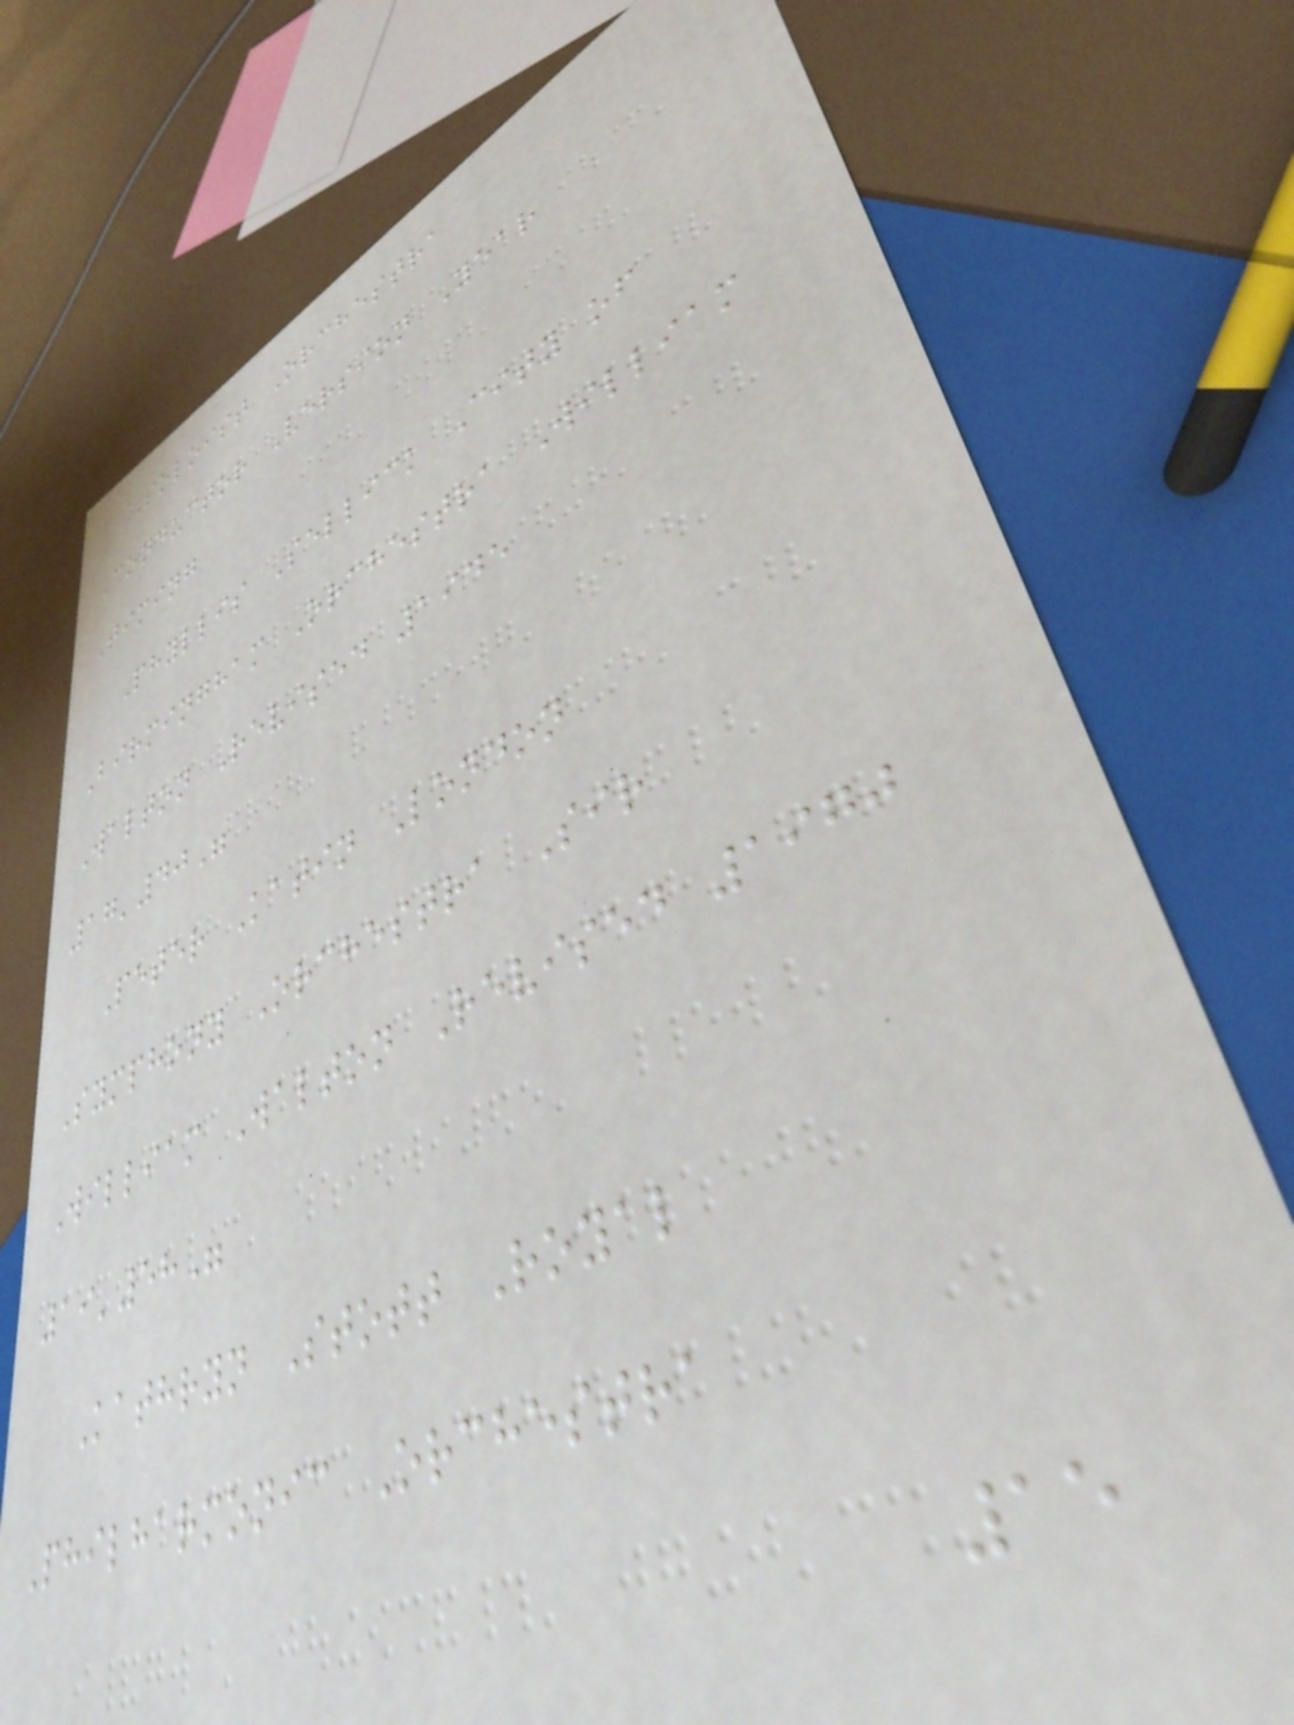Soloist Orchestra
Conductor Version Year
Timing
Phyllis Sellick City of
Birmingham Orchestra William
Walton Revised 1945
17'40"
Peter Katin London
Symphony Orchestra Sir
William Walton Revised 1970
19'58"
Kathryn Stott Royal
Philharmonic Orchestra
15
